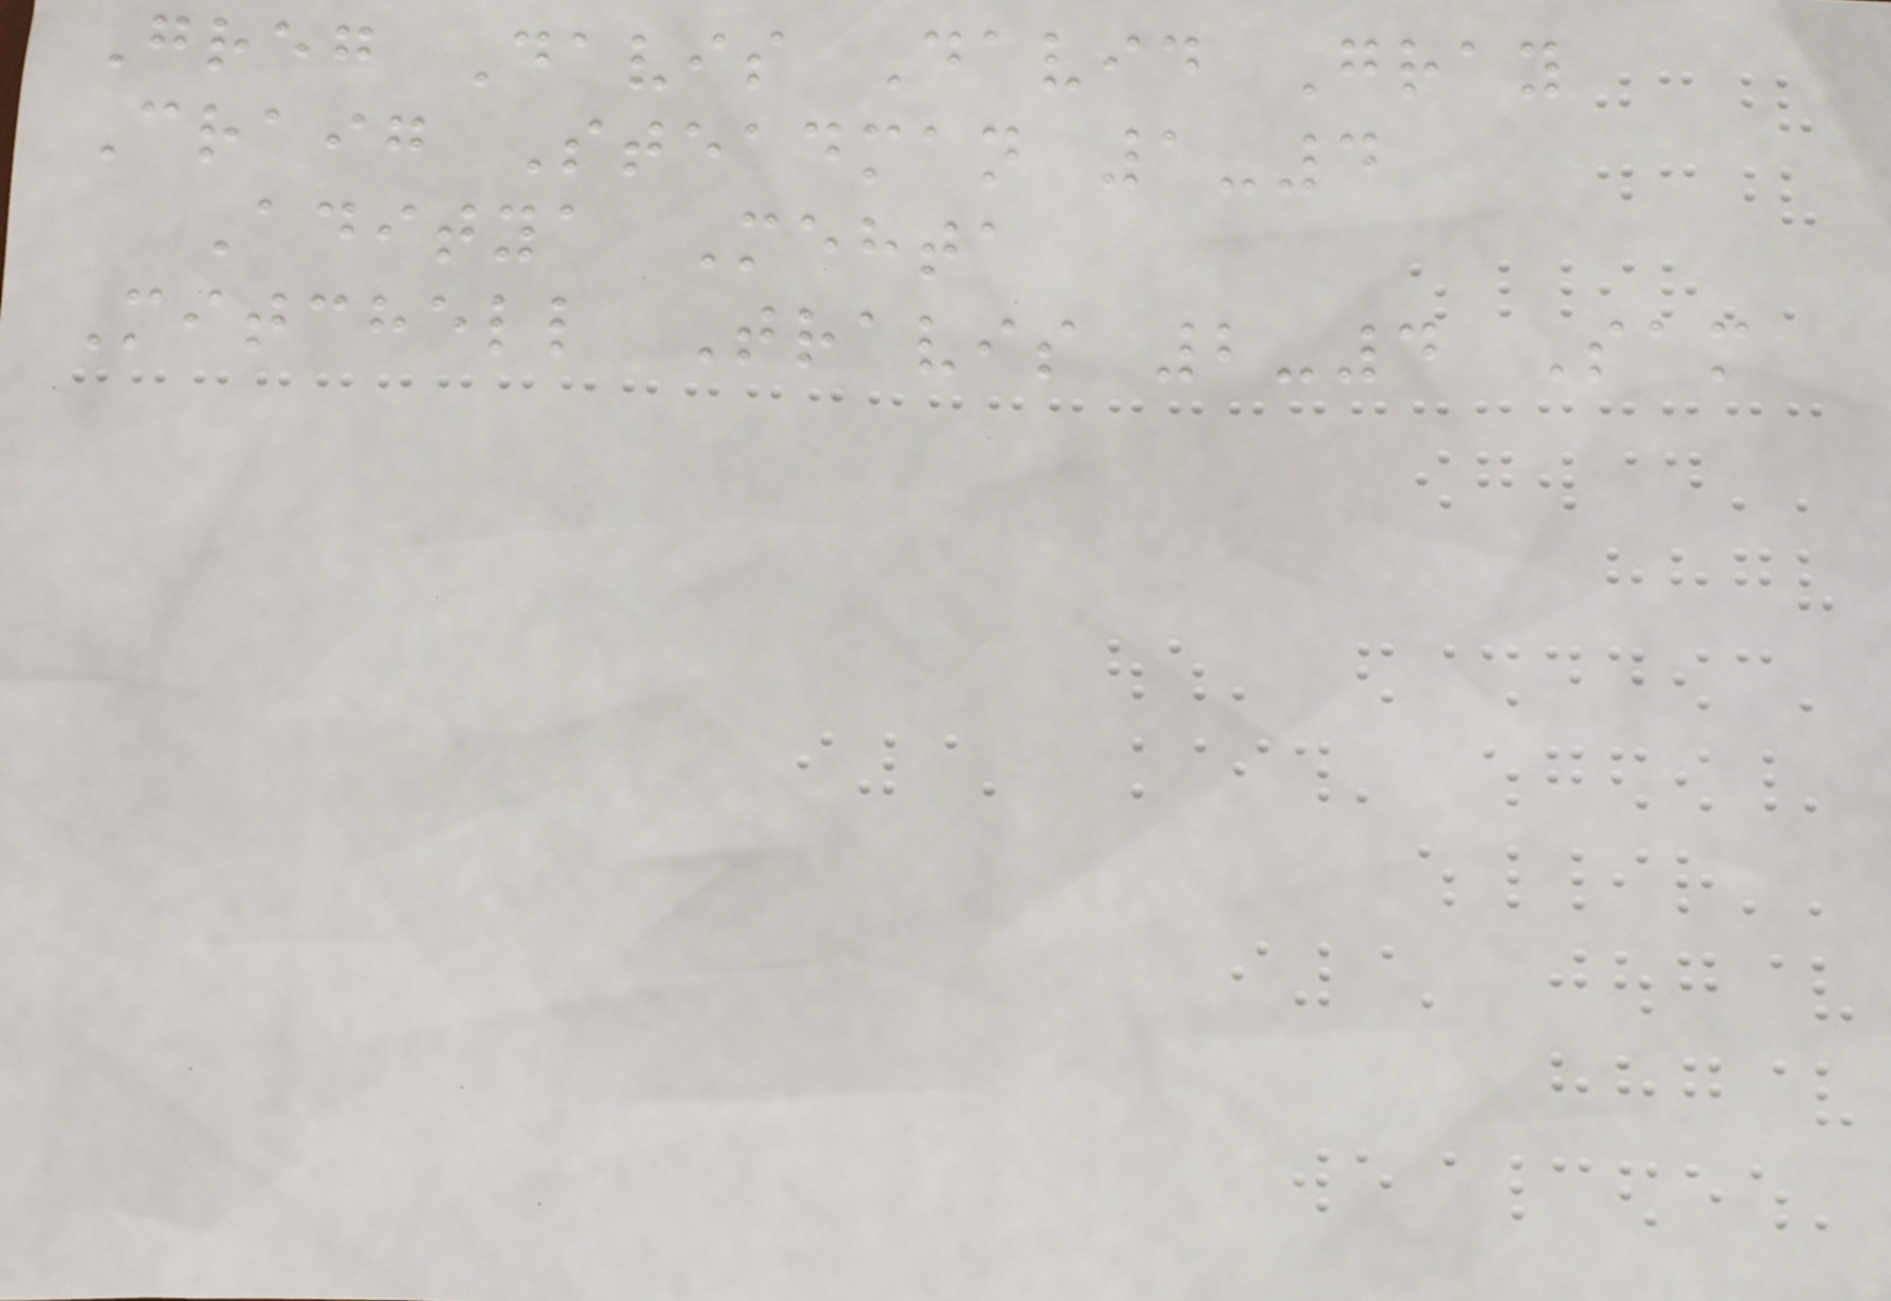Greg Davis David Gray
Craig Steadman 1-4
Aditya Mehta
Mitchell Travis 2-4 Sam
